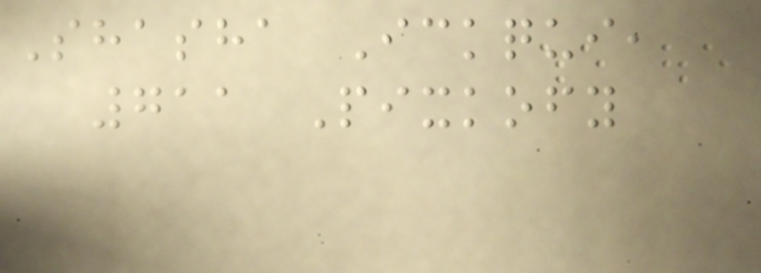Shasha Ickqui,
711 Pixkofy
